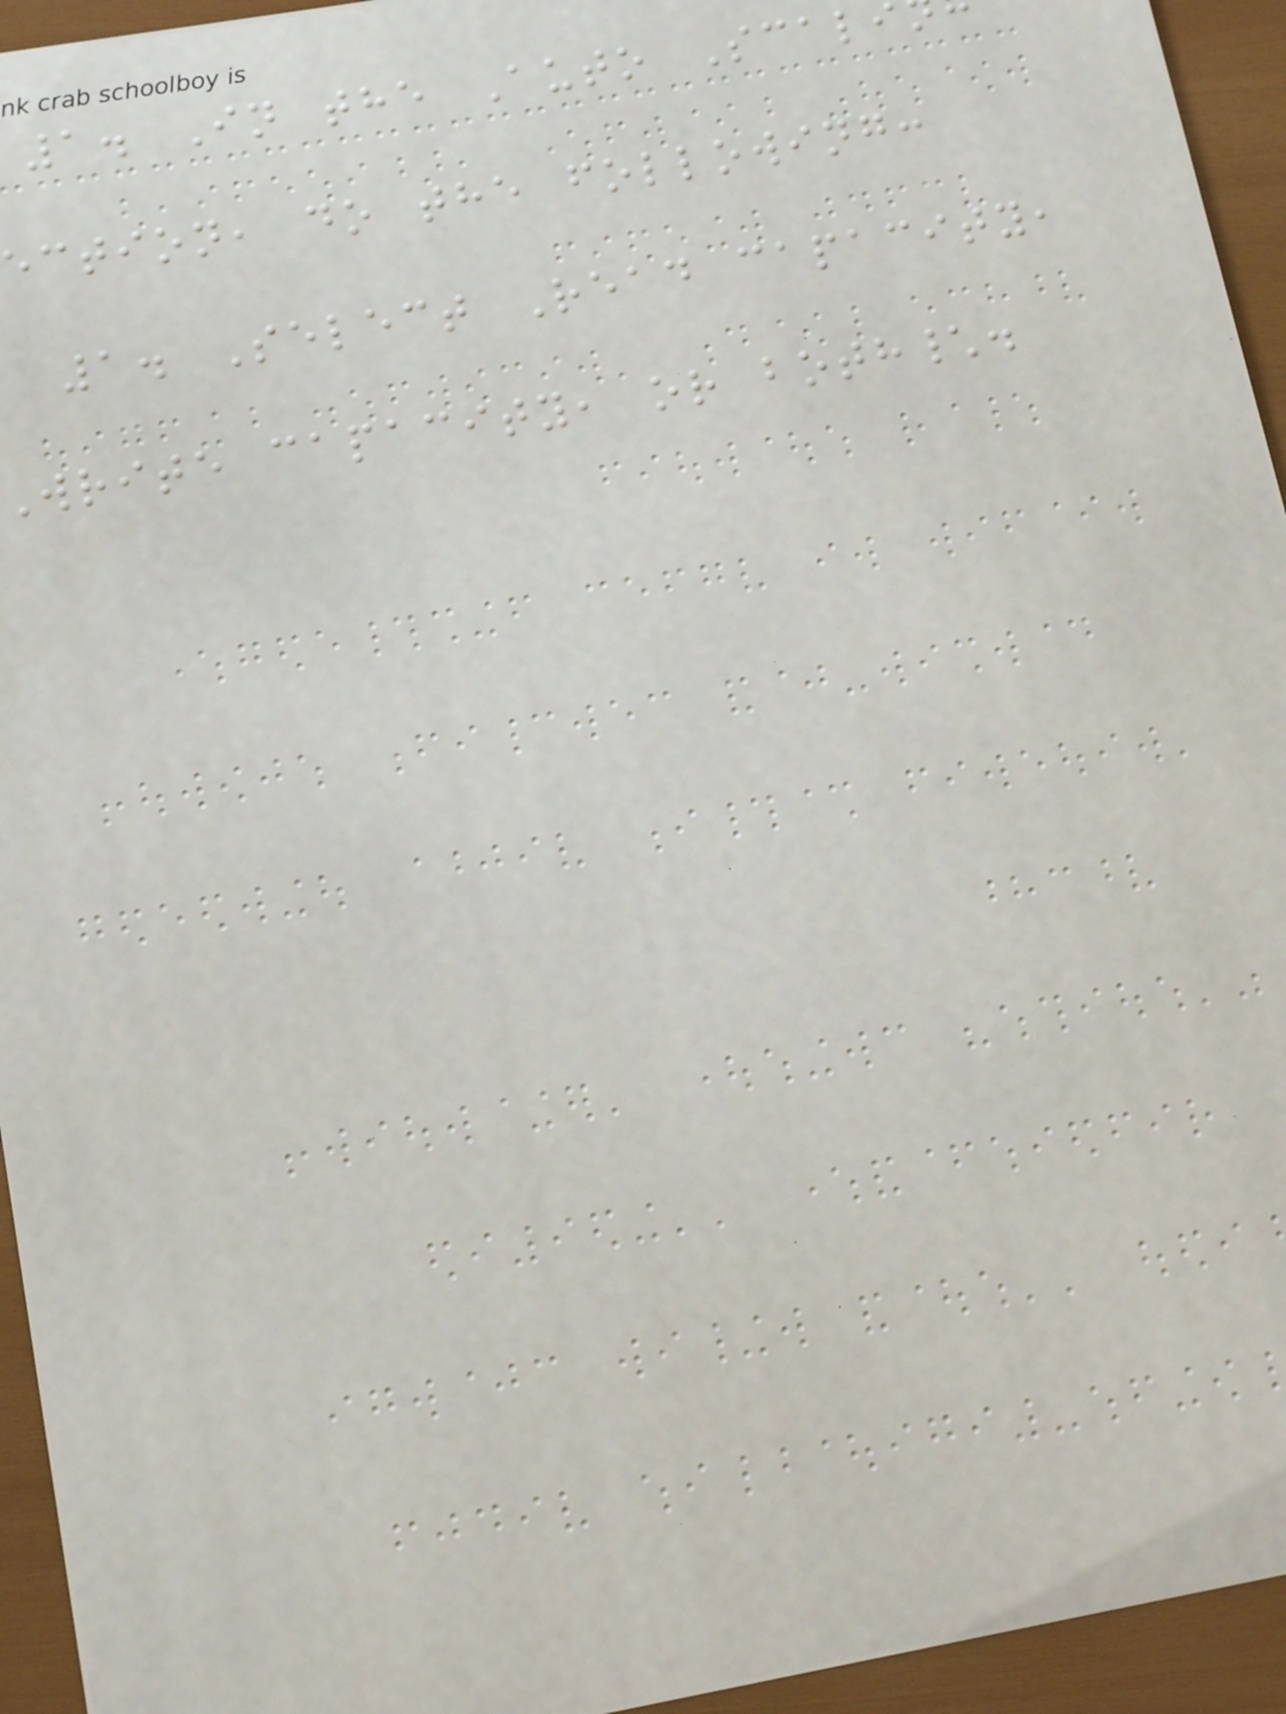1. In the Auto Scali
ection, do the following:
1. Select Read capacity,
write capacity, or both\.
